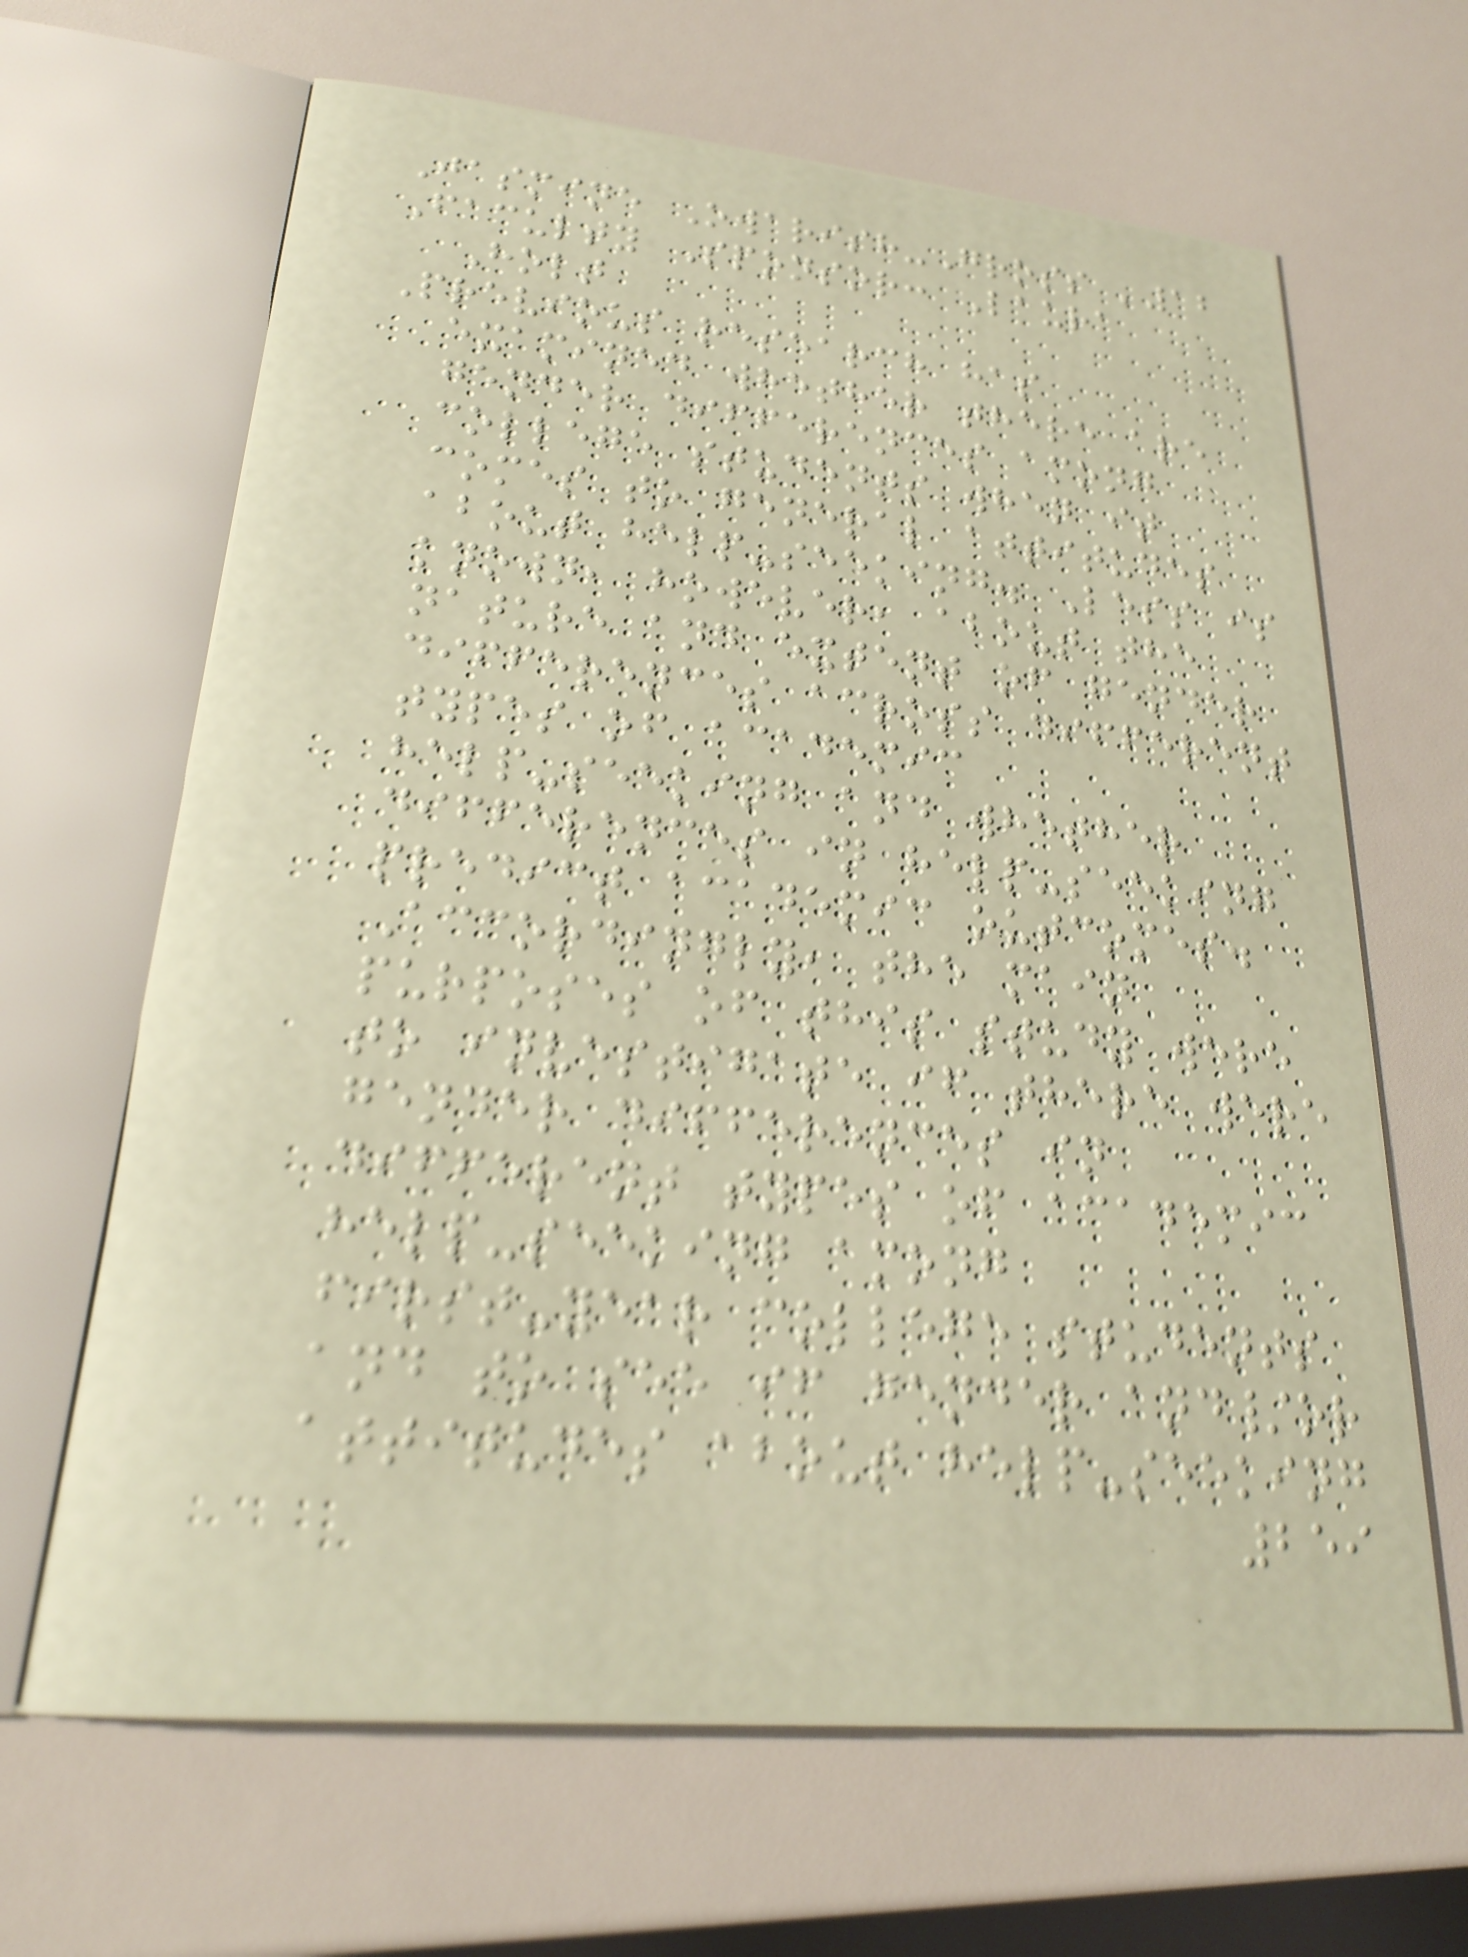Jasmine Owarish-Gross '12
Faculty Sponsor: Laura
Holt
Previous research has
examined whether there are
gender differences among
college students when it
comes to general attitudes
about help-seeking. Less is
known, however, about the
nature and extent of gender
differences across different
types of academic
help-seeking and whether
differences in help-seeking
predict academic outcomes.
Accordingly, the main
purposes of this study were
to investigate if there were
gender differences in
different types of academic
help-seeking among
first-year college students
and to see if gender and/or
attitudes about help-seeking
259
